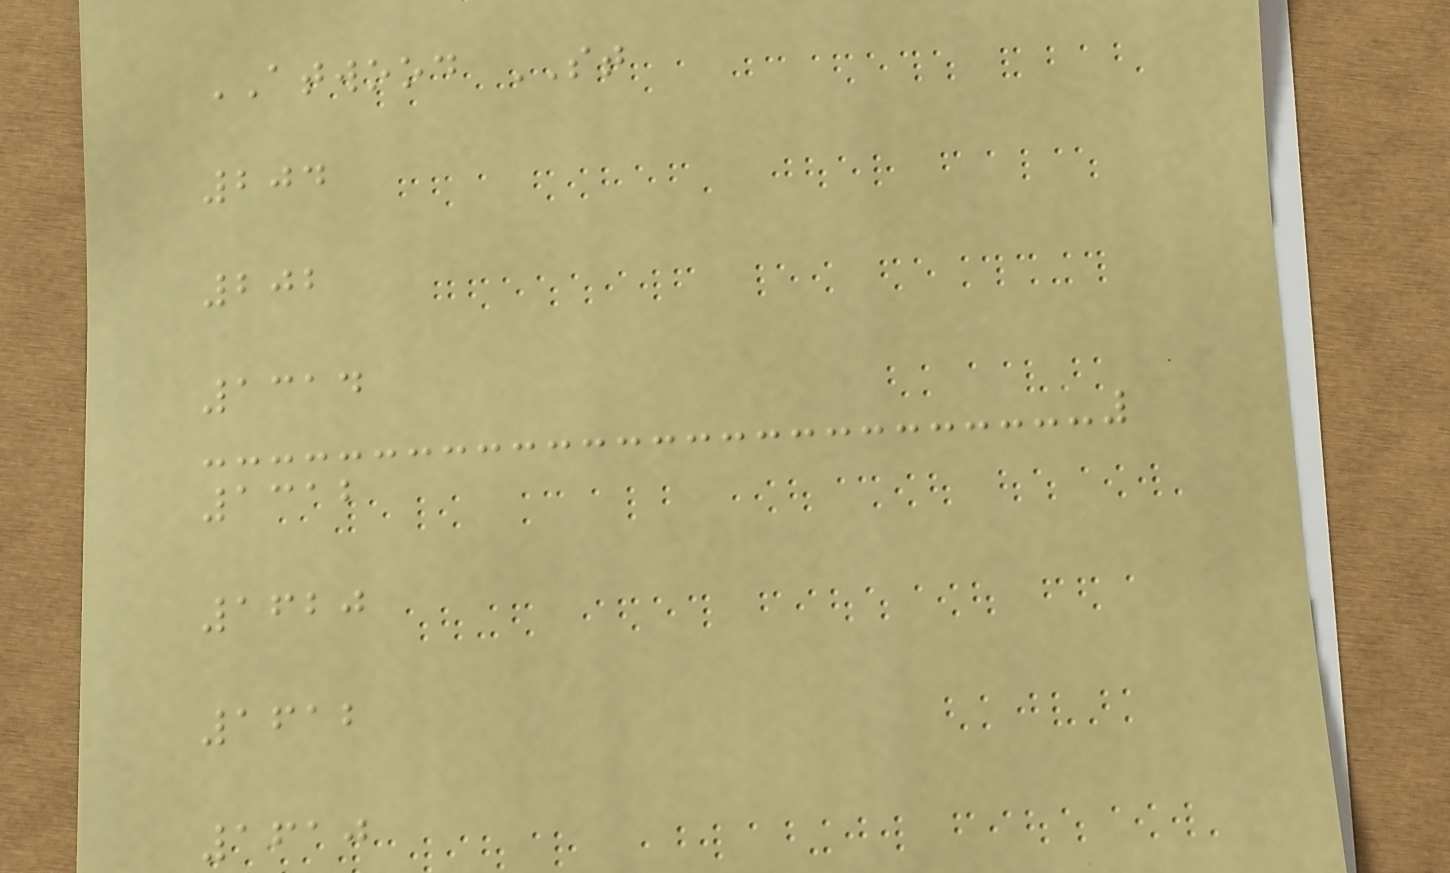ATWOOD ST
204
202
1314
1312
1620
1612
1610
